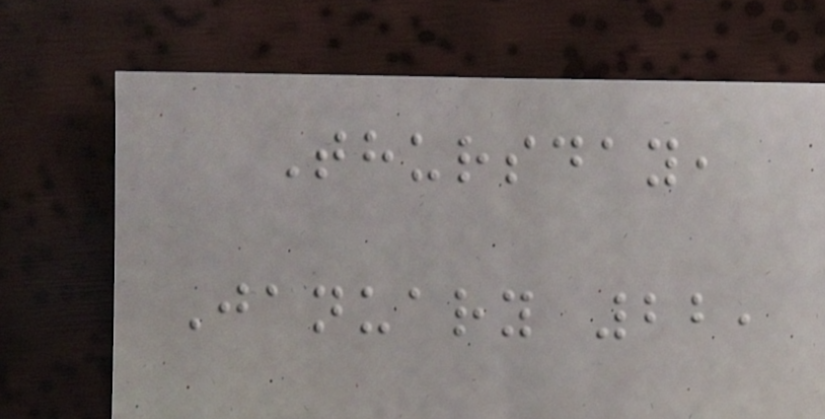Thursday,
January 22,
